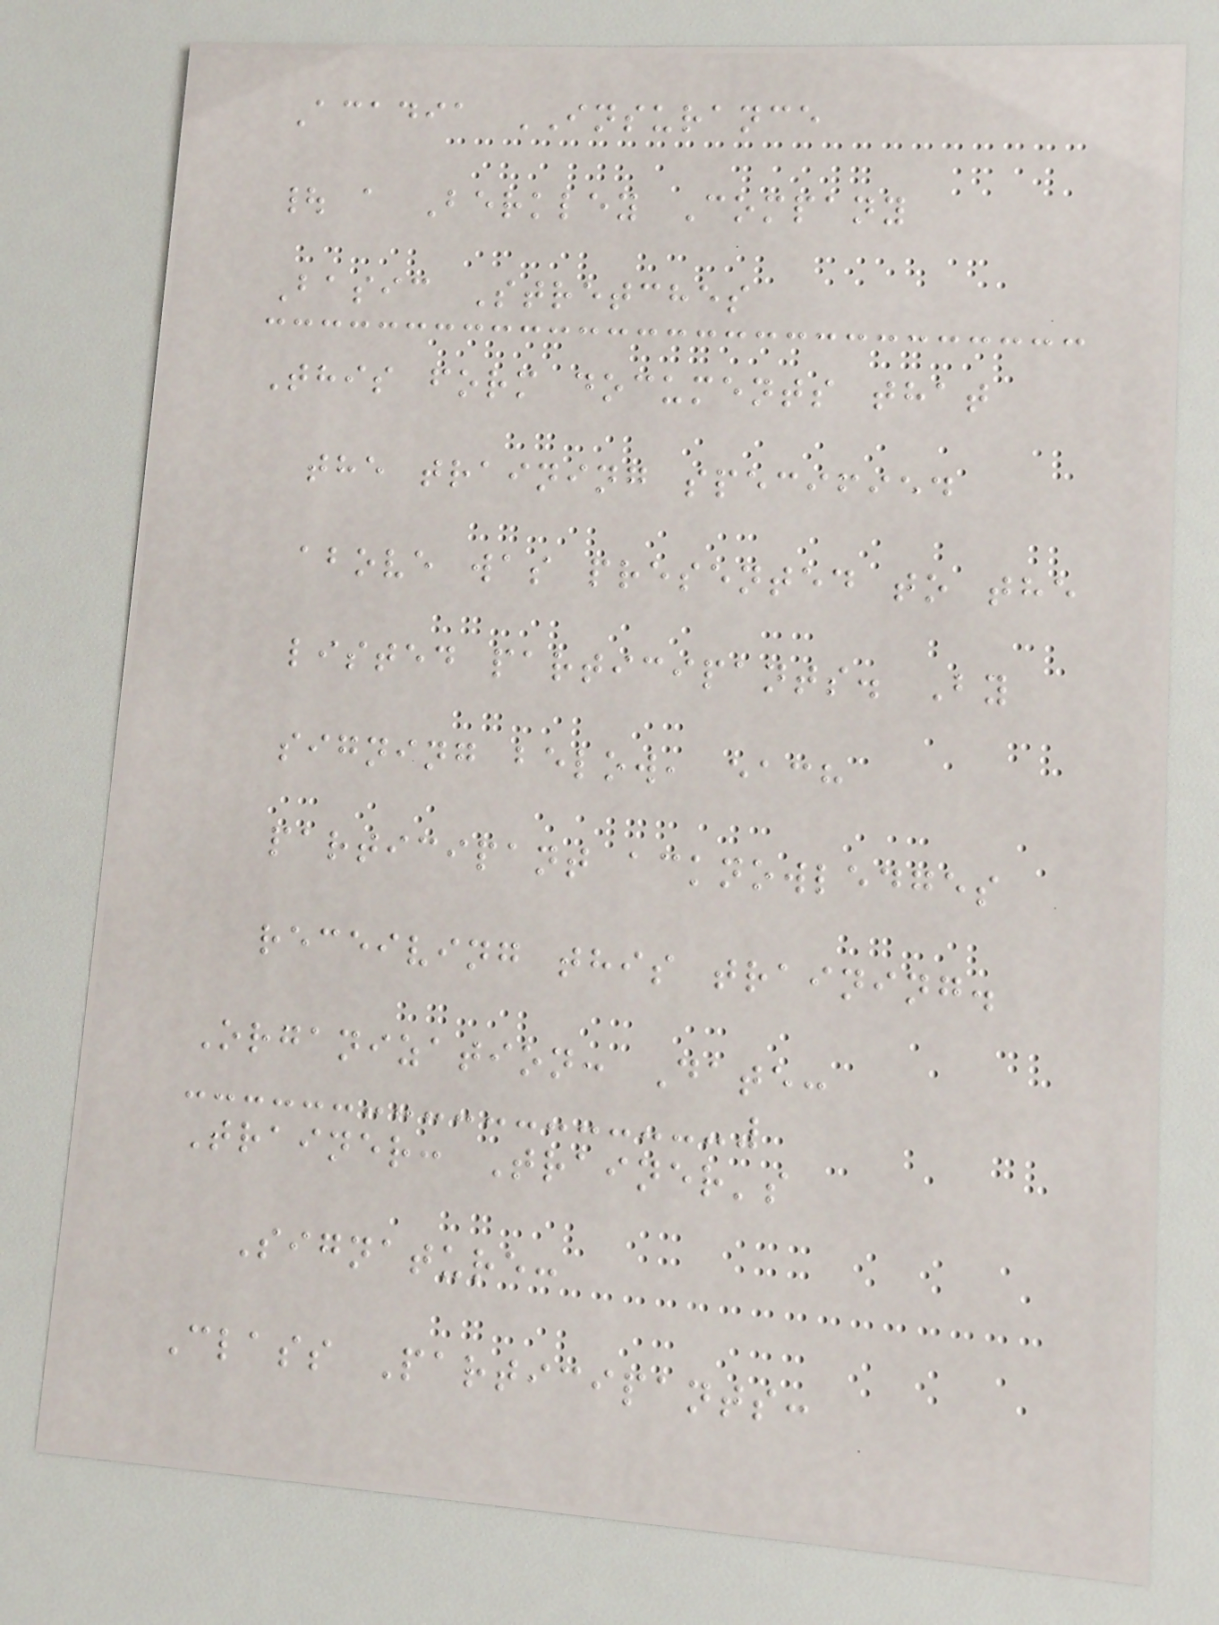Acadia INSURANCE
| a Berkley Company
Basic Stretches
This form documents that
the training specified
above was presented to the
listed participants. By
signing below, each
participant acknowledges
receiving this training.
Organization: Date:
Trainer: Trainer's
Signature:
Class Participants:
